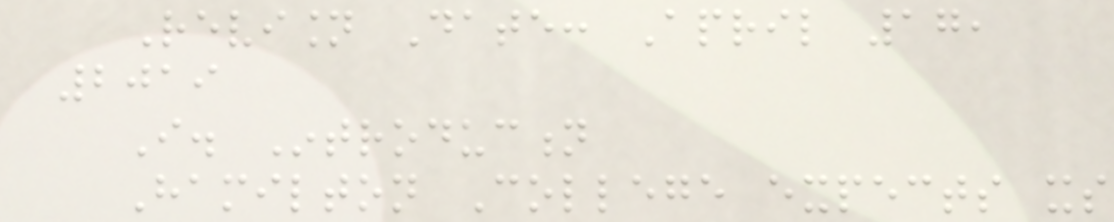Revision Date: April 17,
2019
I. Introduction
Hamilton College expects its
